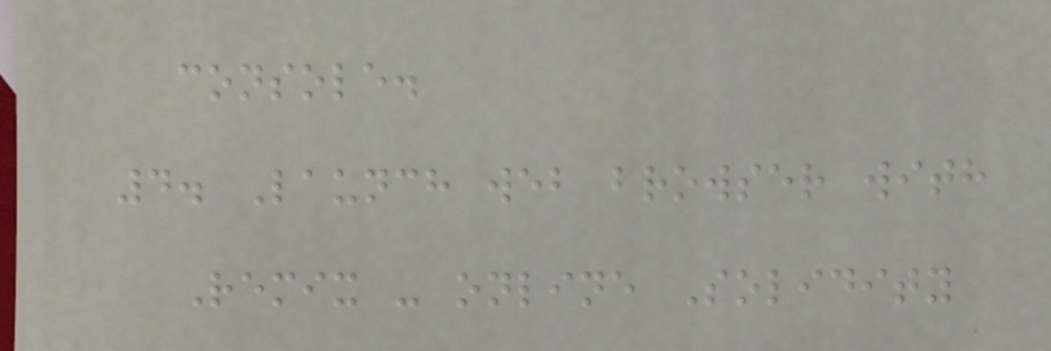console.
4. Launch web browser with
Remix - online Solidity
